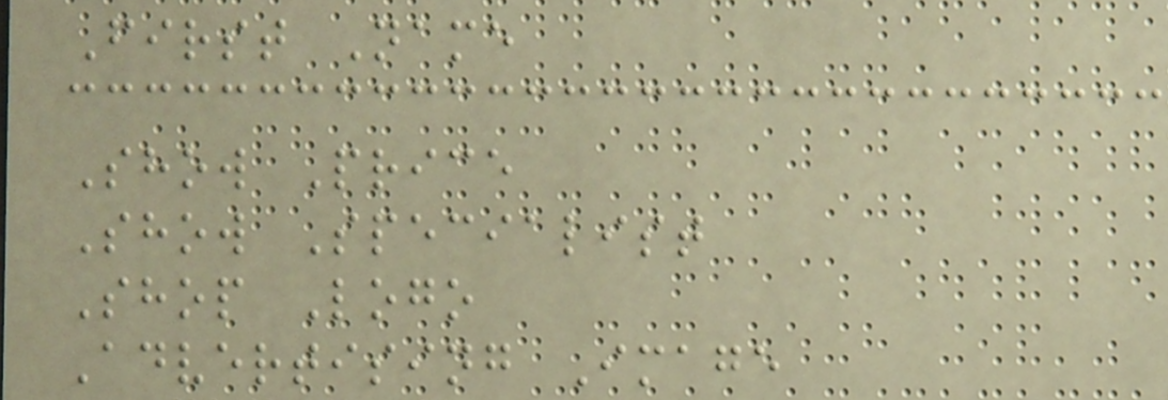First Name
Show Price
Show Specialist
Shop Logo
Advertising Image
